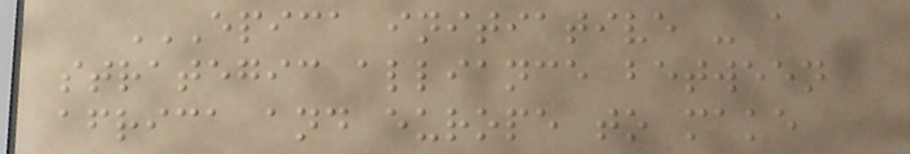EPICA INITIATIVE - A
STRATEGIC ALLIANCE BETWEEN
AFRICA AND EUROPE TO MAKE
